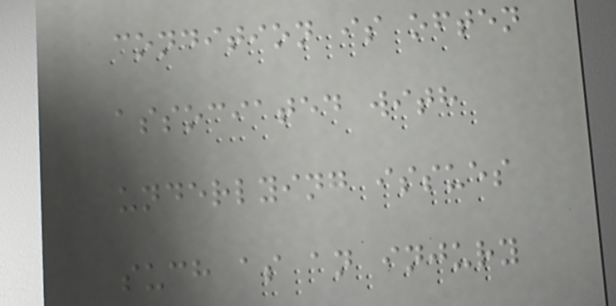condition is often
associated with
underlying issues
such as an injury
